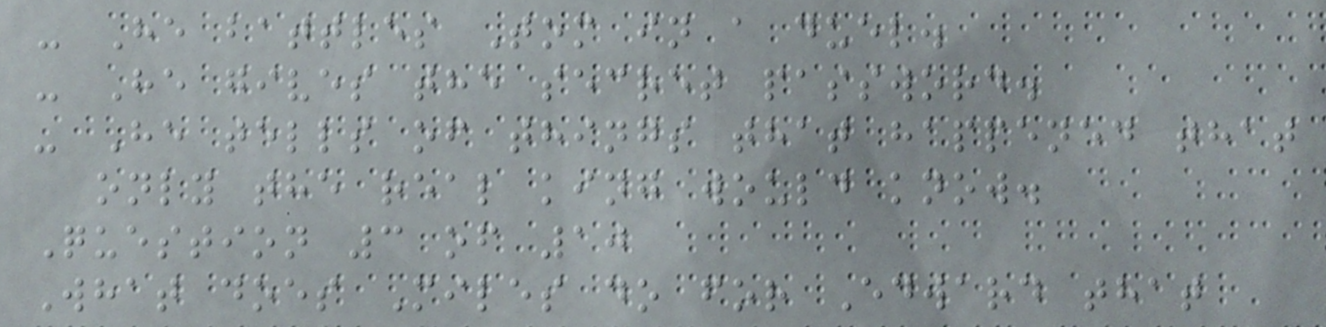- He battles Tom in a duel.
- He gives the secret password.
- He tells of things that happened that
only the real king would know.
Question 3 of 10
What does Miles do for Edward that
